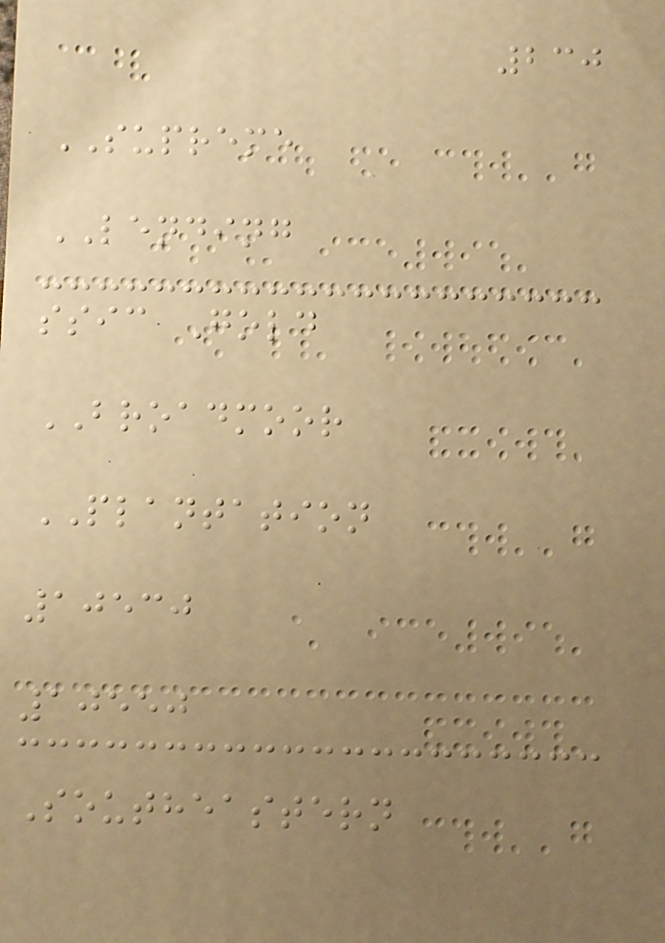230
SUPREME
LENDING
ssic Gold
BROADMOOR
PLANTATION
10530
10550
Southeastern
